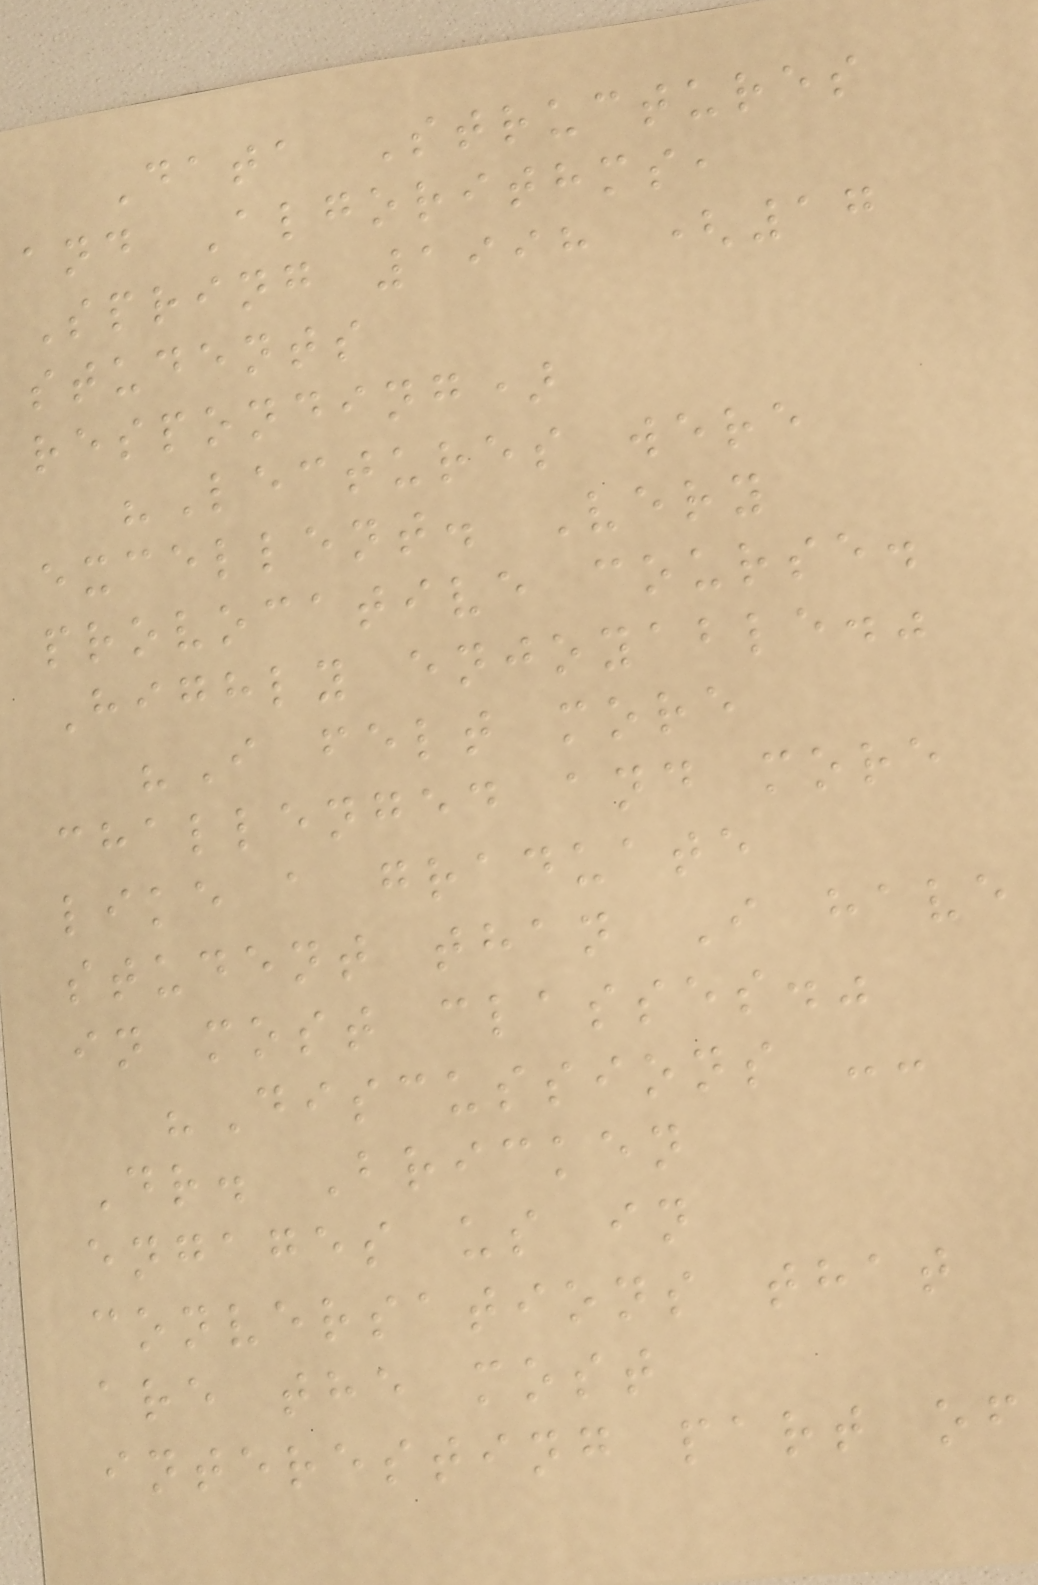Data Structures
and Algorithms,
Spring 1998 (17
students
responding)
"Lectures were
excellent. Very
provocative course.
Highly enjoyable."
"I felt more
challenged and more
like a graduate
student than I have
in most classes."
"Discussions --
Dr. Bricken
engages us in
conversations that
are the most
interesting part of
